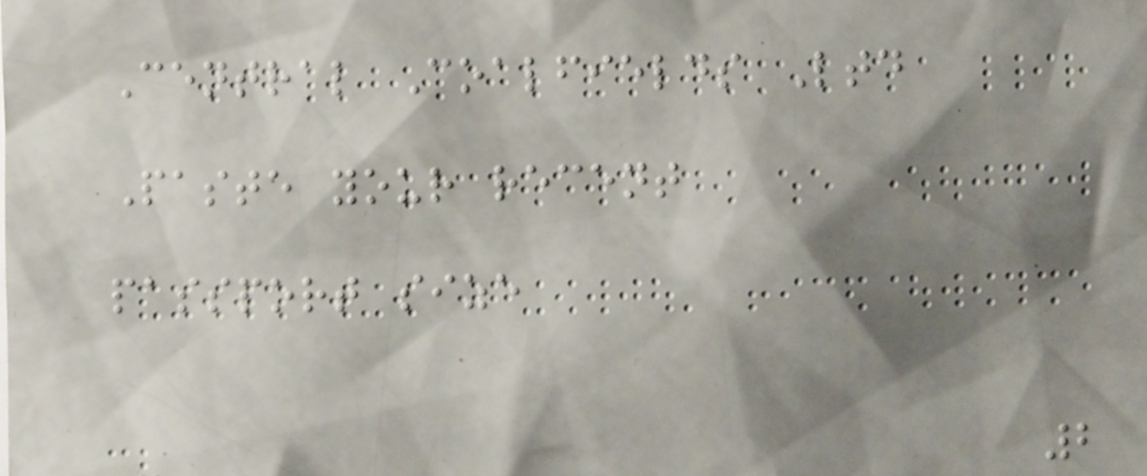Central Coalfields Ltd
Paste your recent
passport size
2
